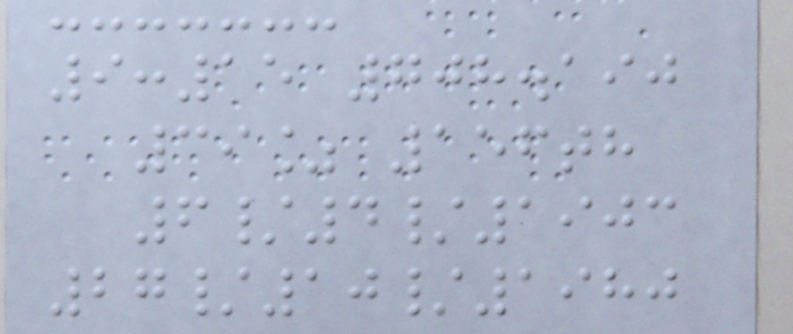9:15 708.190
39% 156th
6/4/1903
27/10/1980
